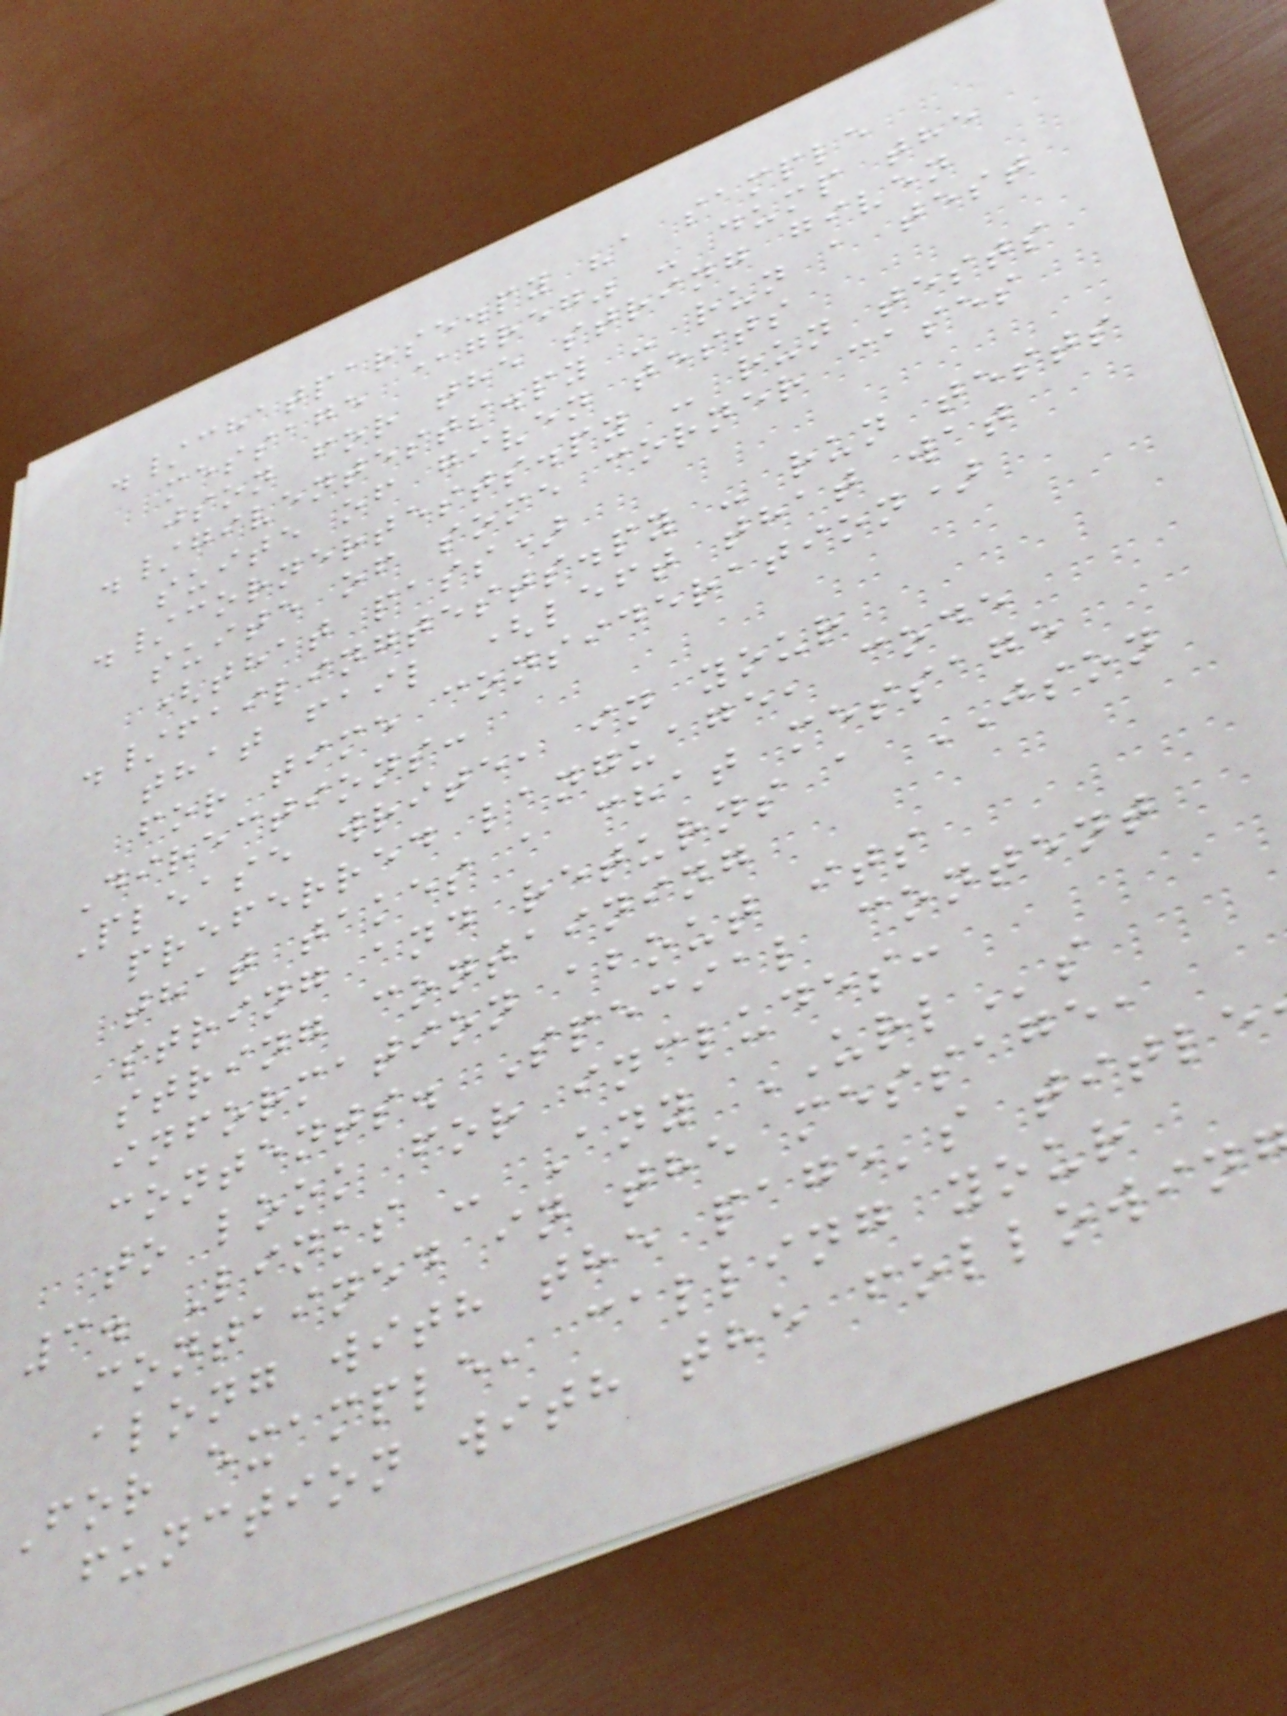./chatparse.py "a sample
message @greg" - dump the
json for the string given
./giventests.py - run a test
suite of given tests
./cornertests.py - run tests
suite of some corner cases
(that pass)
./failingtests.py - run tests
that fail (left that wat
for time consideration)
Directions:
Please write, in your
preferred language, code
that takes a chat message
string and returns a JSON
string containing
information about its
contents. Special content
to look for includes:
3. Links - Any URLs
contained in the message,
along with the page's title
For example, calling your
function with the followin
